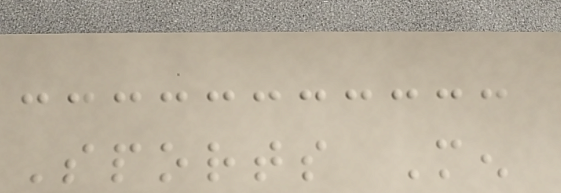Sports Men
